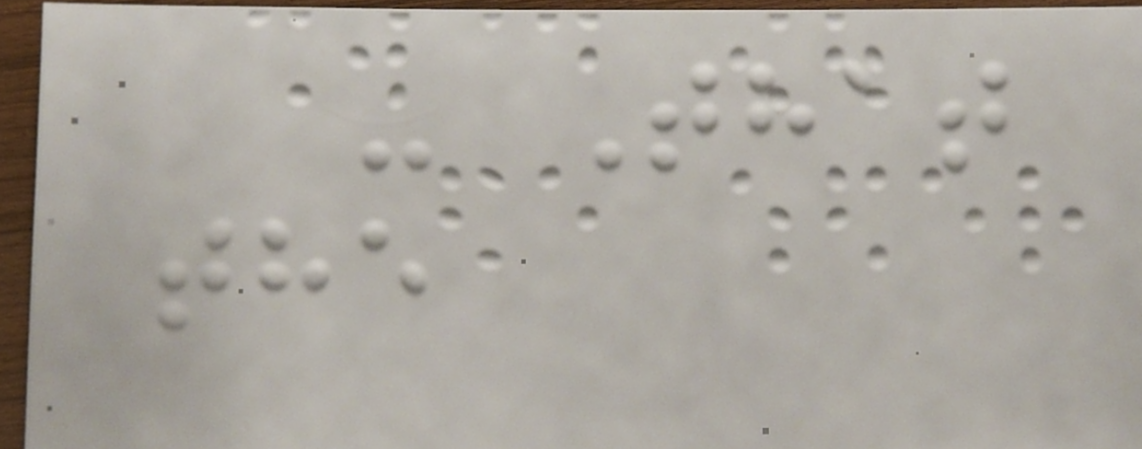- That
the
